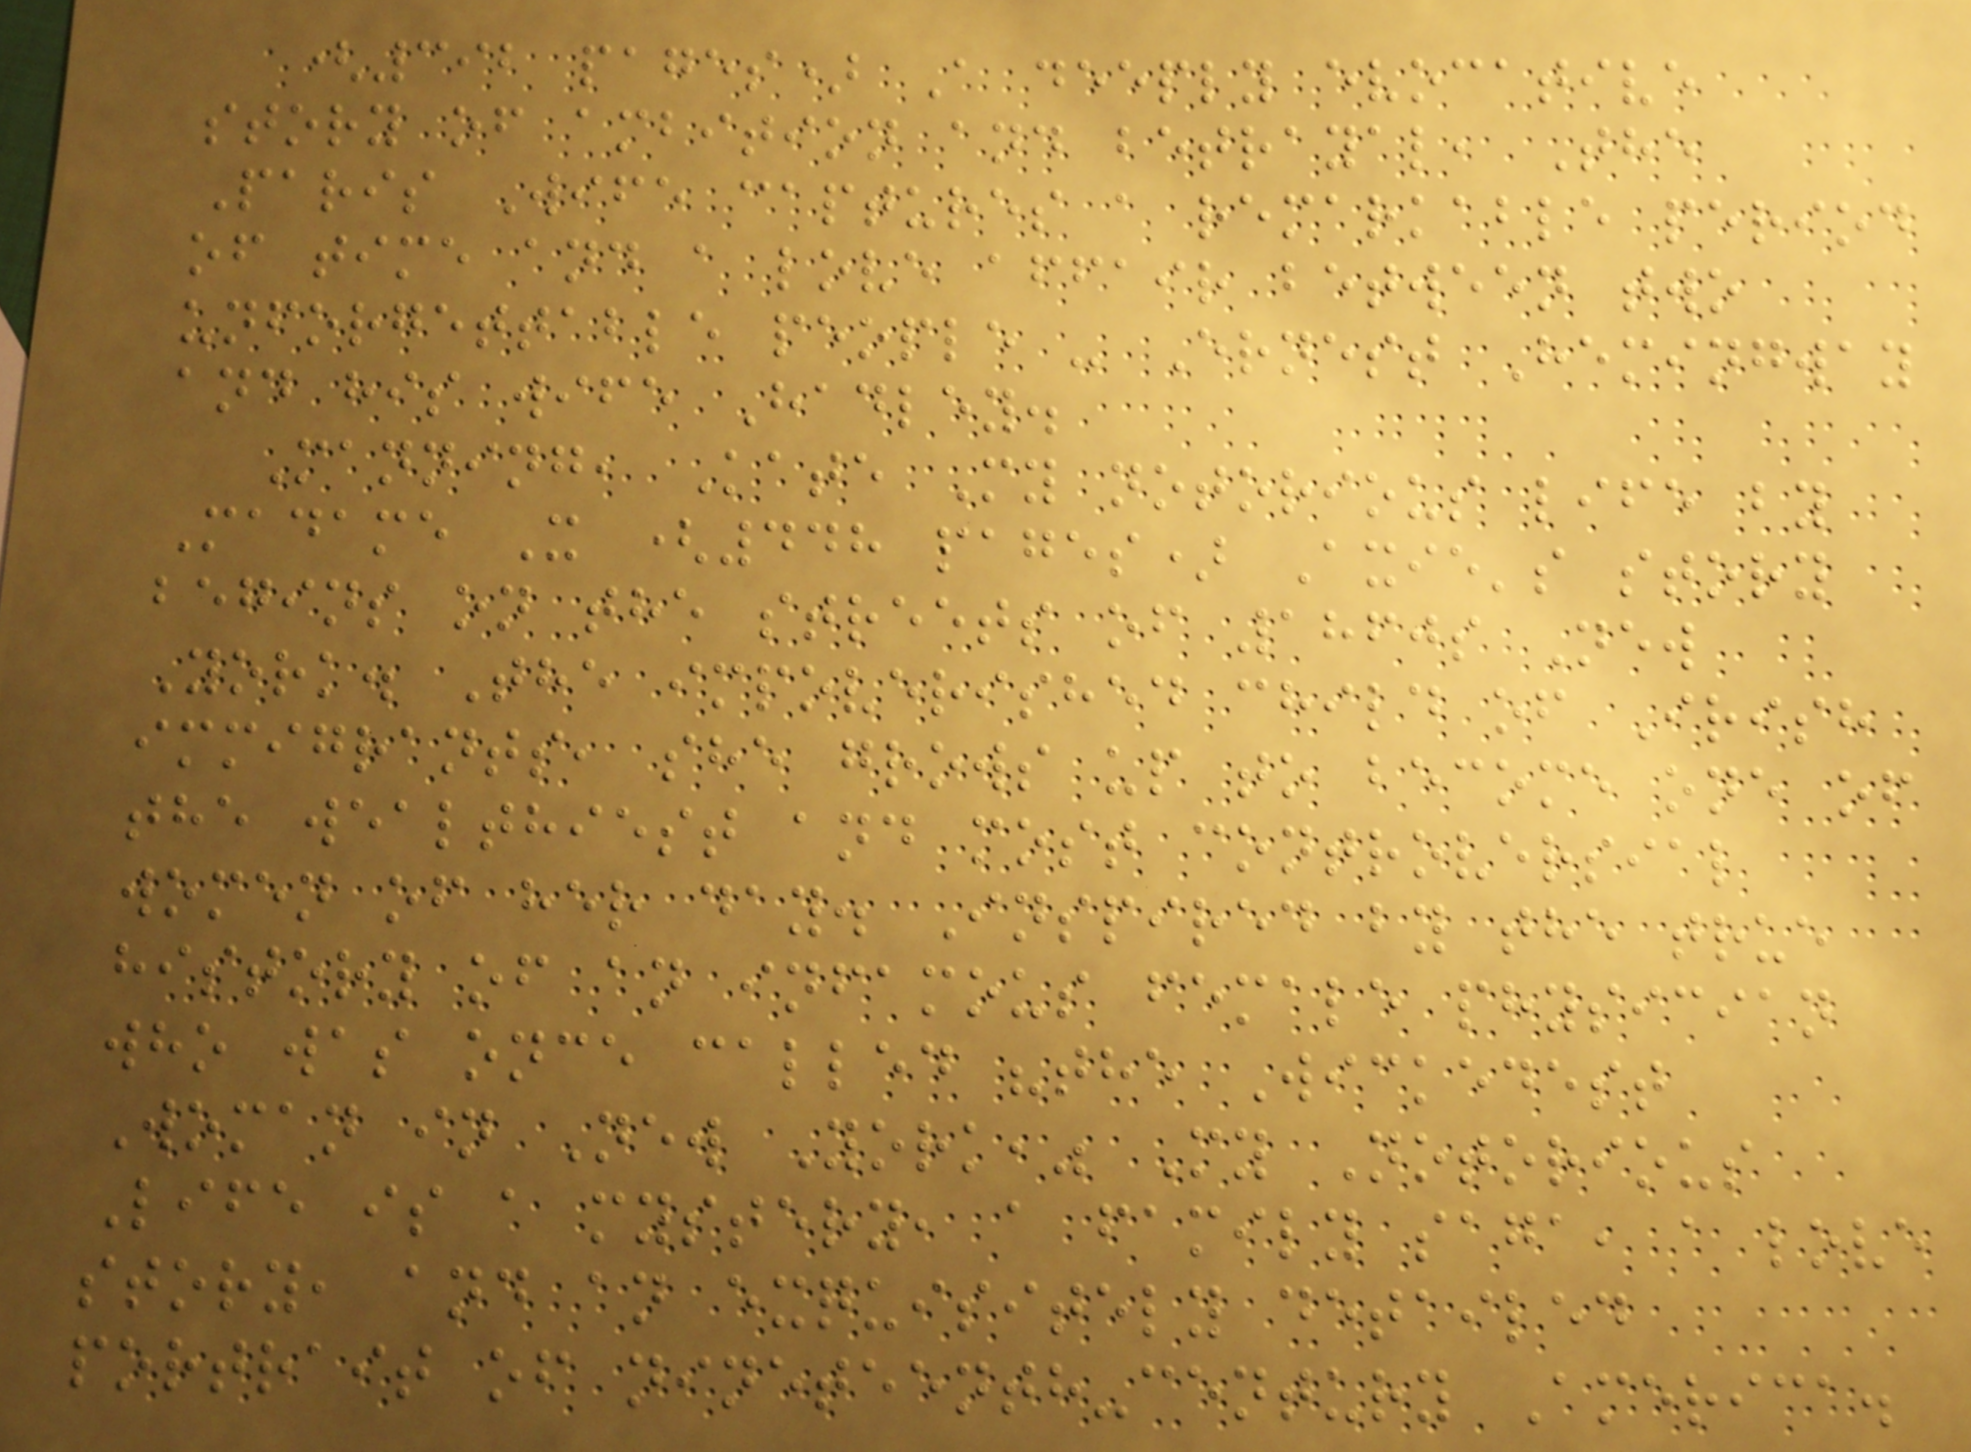(392 pages) A deeply evocative
story of ambition and betrayal, The
Paris Wife captures a remarkable period
of time and a love affair between two
unforgettable people - Ernest Hemingway
and his wife Hadley.
Manning, Kate My notorious life by
Madame X (448 pages) Axie's story
begins on the streets of 1860s New
York. The impoverished child of Irish
immigrants, she grows up to become one of
the wealthiest and most controversial
women of her day. Inspired by the true
history of an infamous female physician
who was once called "the Wickedest
Woman in New York," My Notorious
Life is a mystery, a family saga, a love
story, and an exquisitely detailed
portrait of nineteenth-century America.
